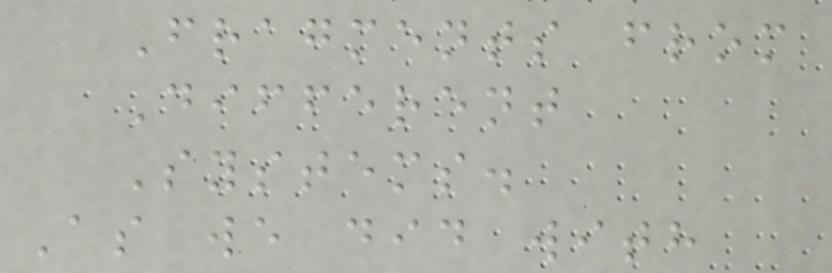Fragments from
Different
Systems.
As we did with
